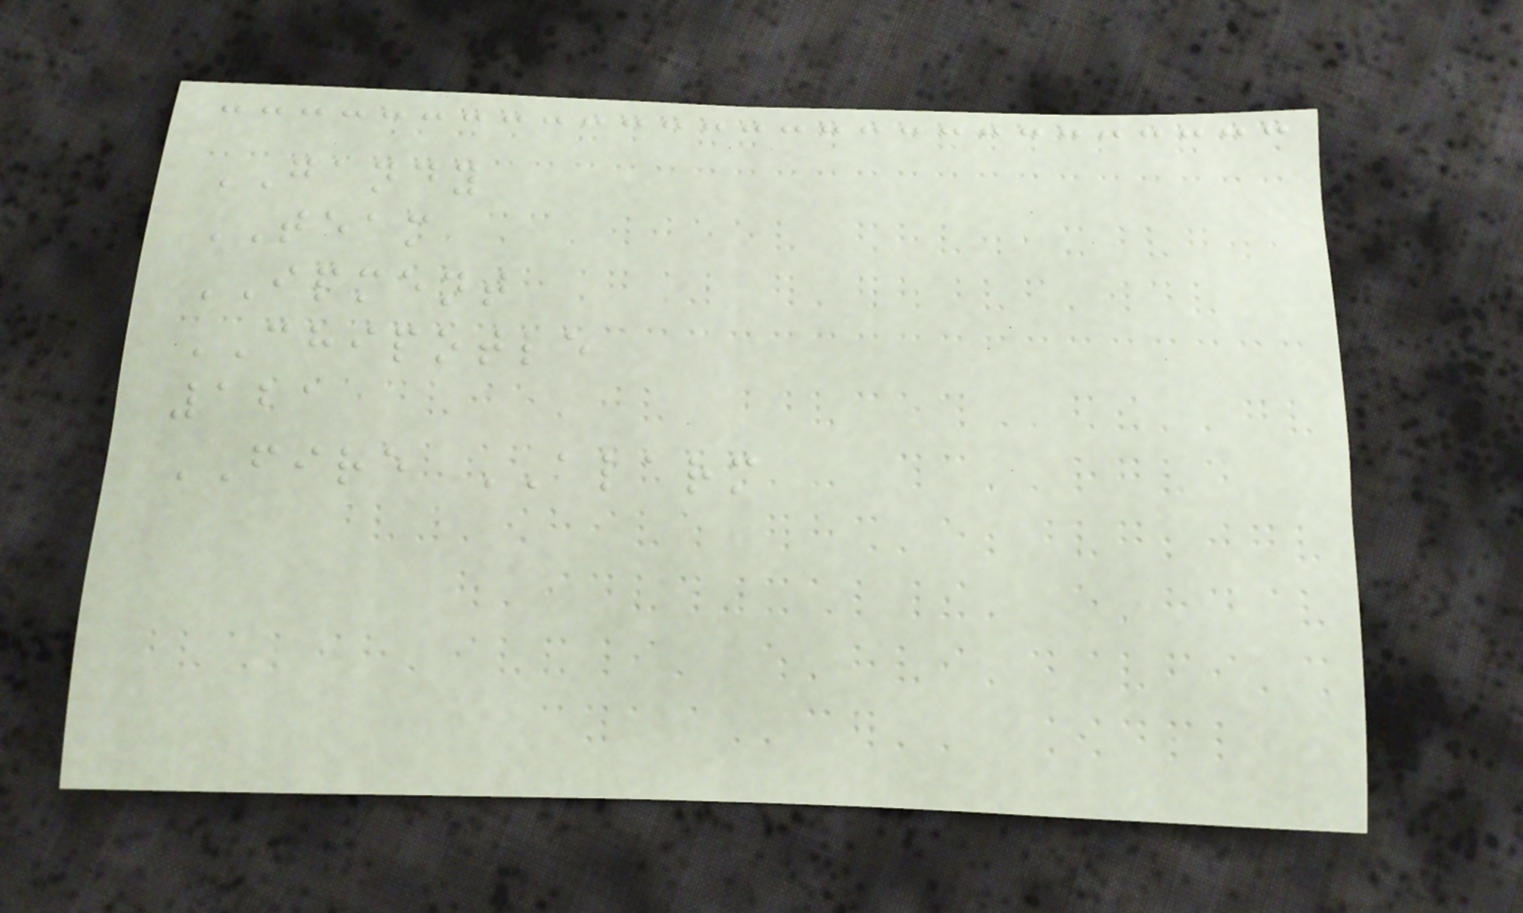GANDY
TEAM
IPMENT
CHIPOTLE
121
FIRE ALARM
